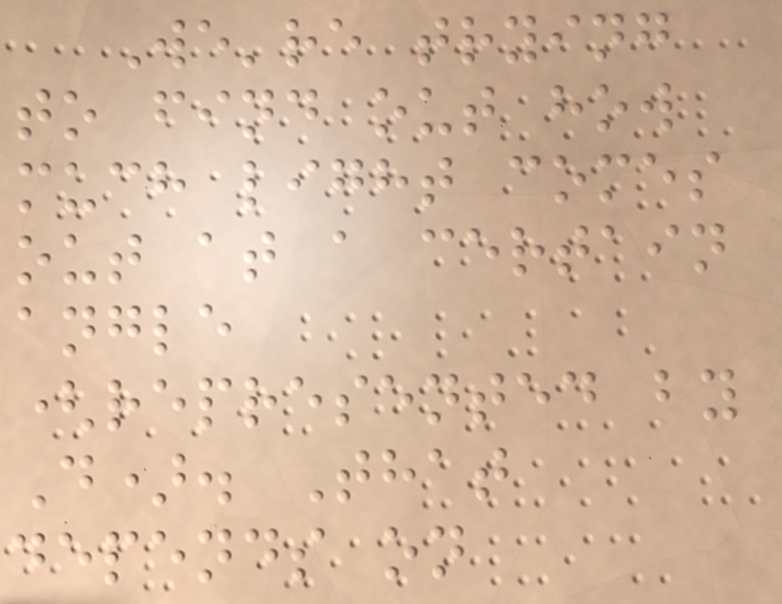We're trying
to find out how
much light comes
out at a certain
angle
(represented by
D). That
depends on
